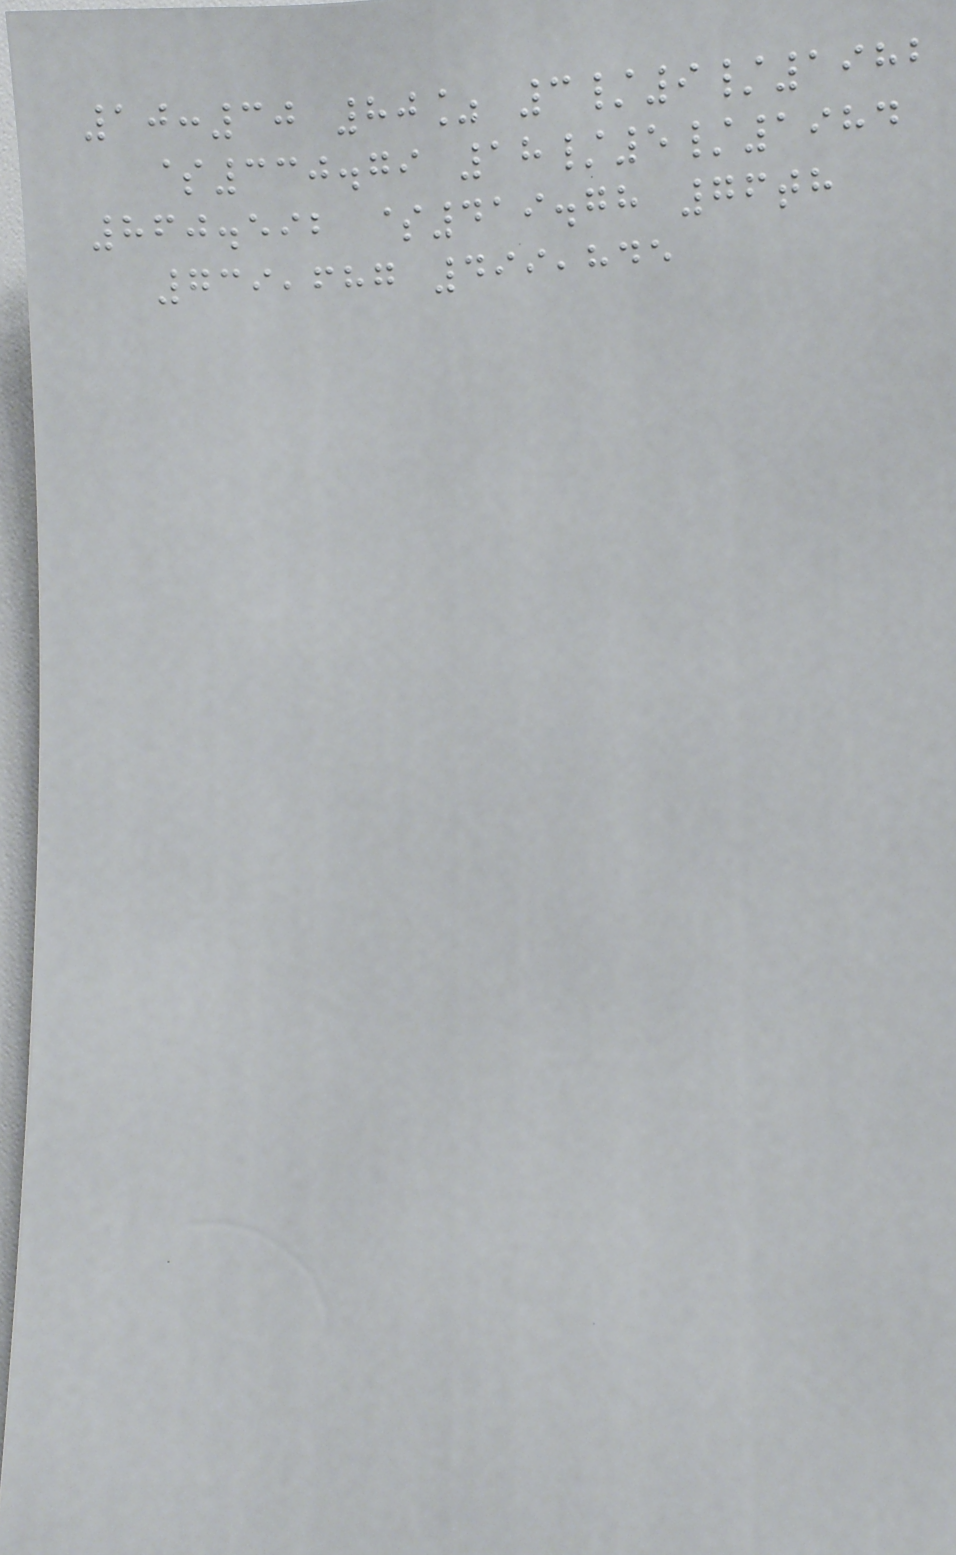10:30 80% 3/9/1982
$330.79 18/5/1984
860.592 $419.78 76th
739,687 499,845
